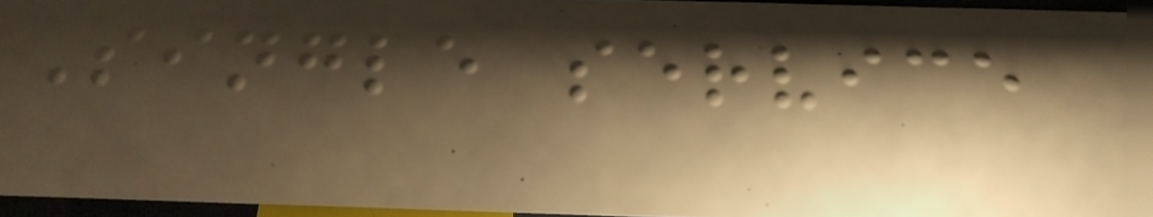Single service
